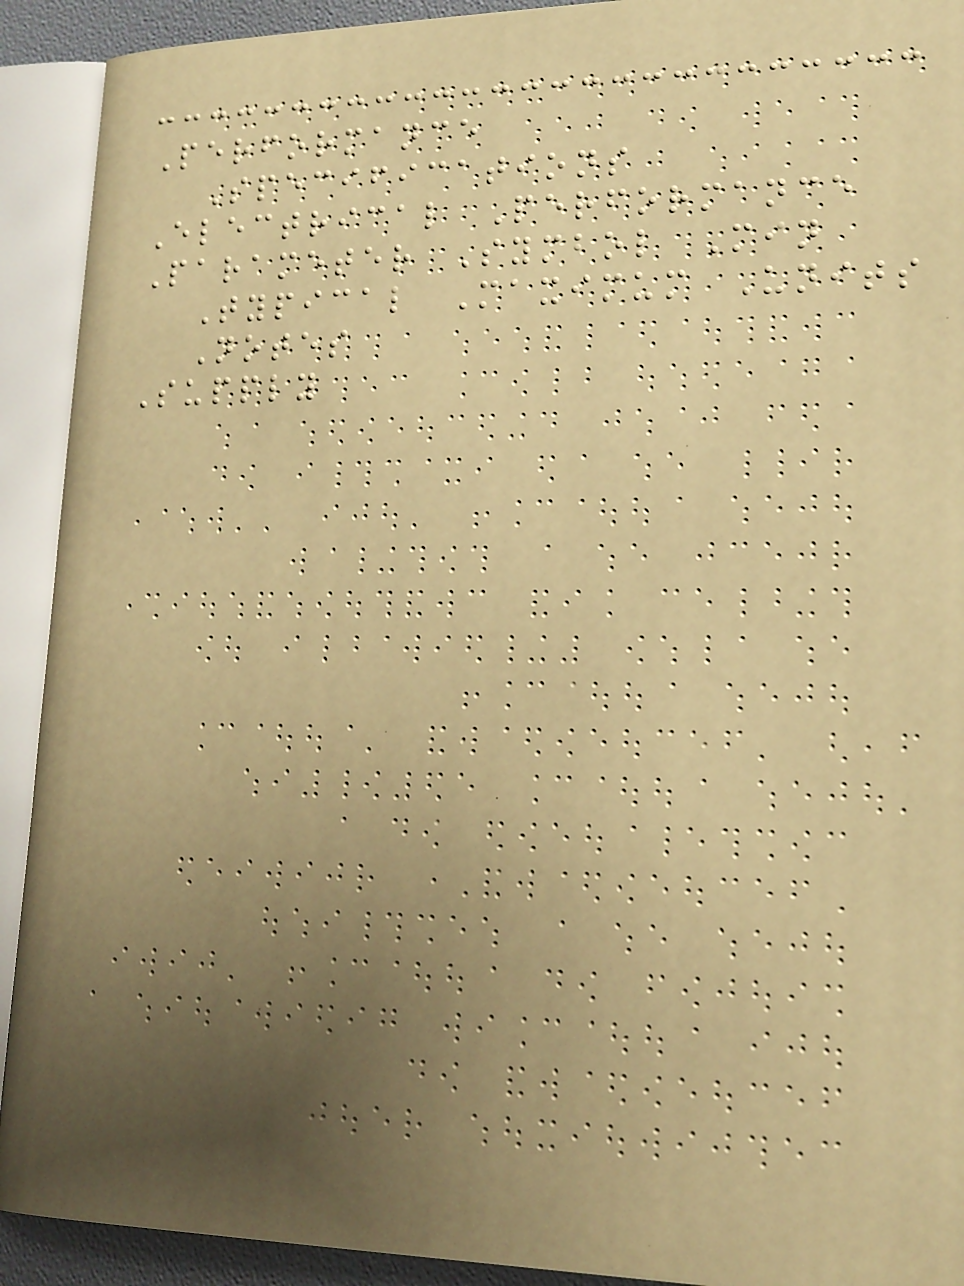Performance
Specifications
Electrical Performance
Parameter Symbol Min
Typical Maximum Units
Notes
Supply
